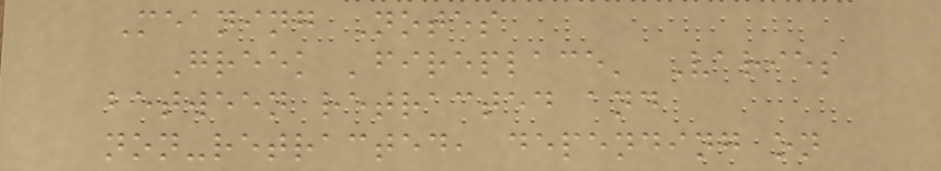Meaning Notes
Greek 'fireplace' Varies
between retracted and
non-retracted, depending on
